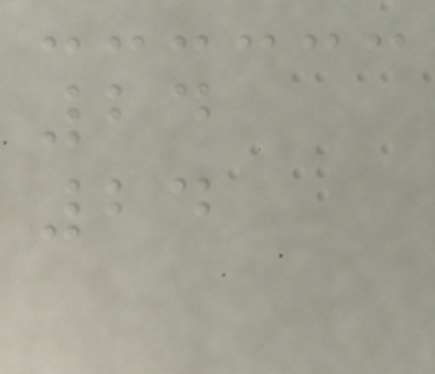24
24
